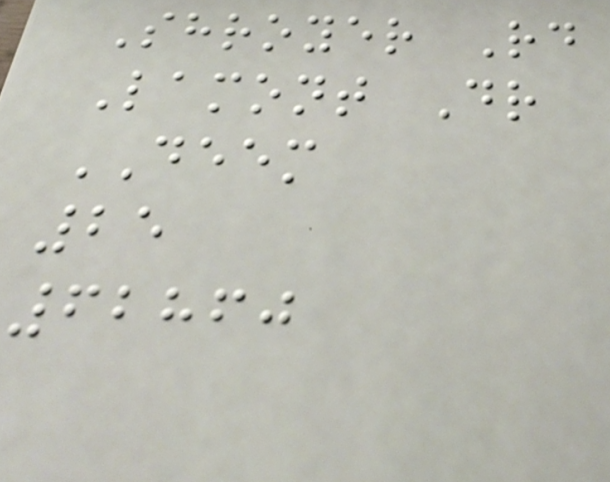Shroyer Rd
Lamont Dr
DEEM
25
62860
